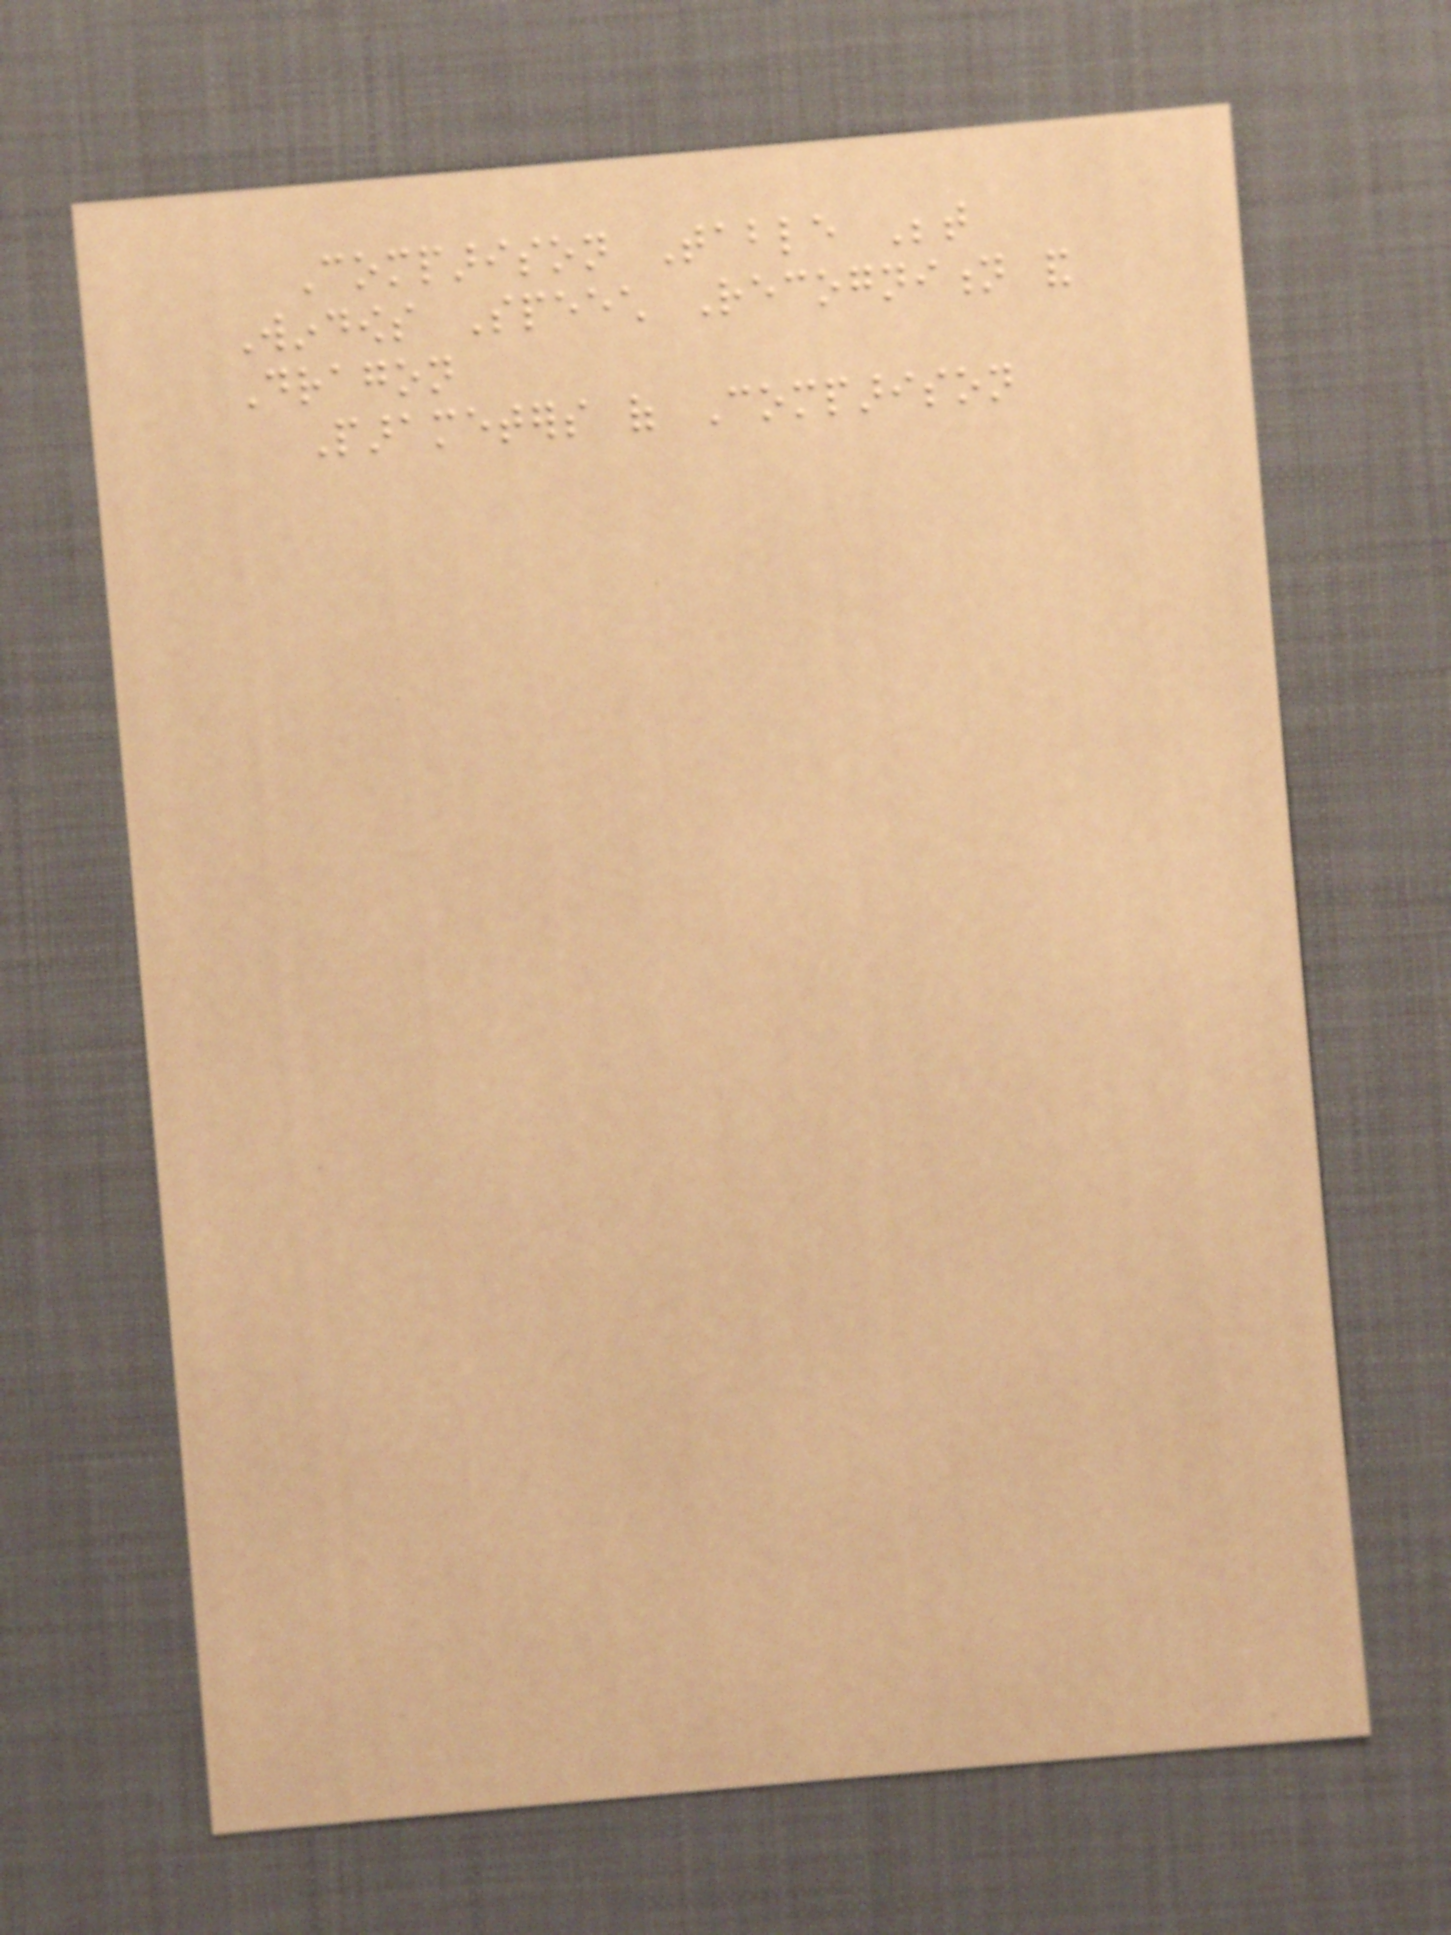Comparison Table Between
Windows Speech Recognition and
Dragon
Parameters of Comparison
